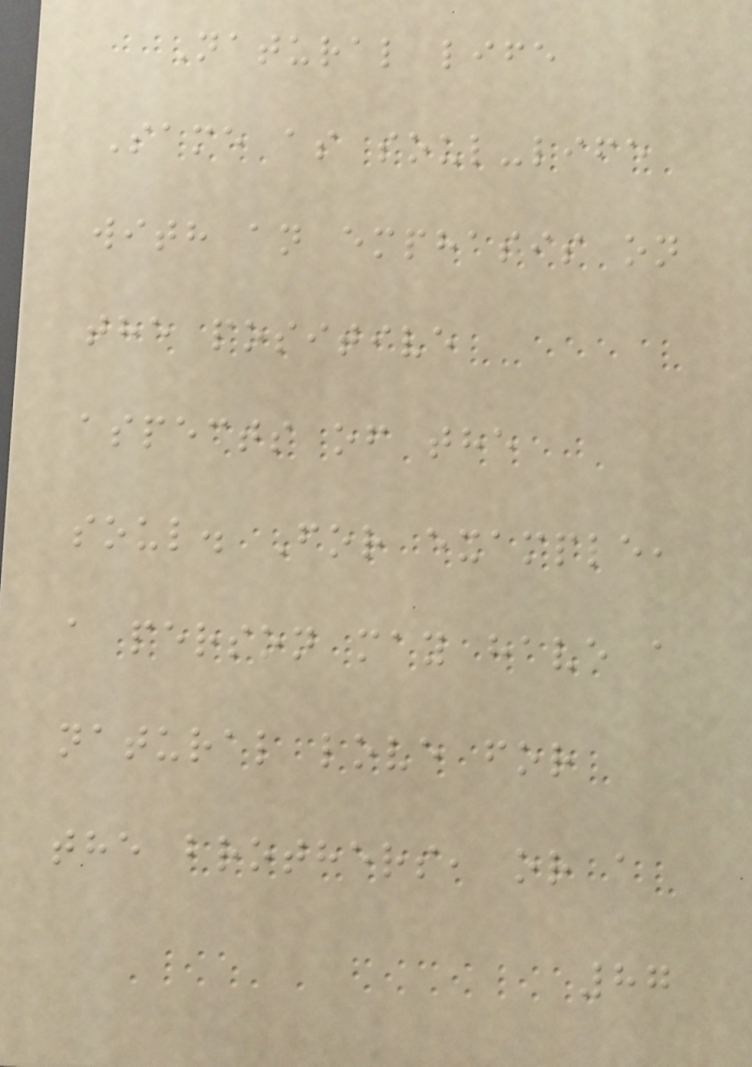Natural life
Same as soul-life
with an emphasis on
the positive
aspects of the
soul. For example,
a person may have a
natural love for
the brothers, or a
87
